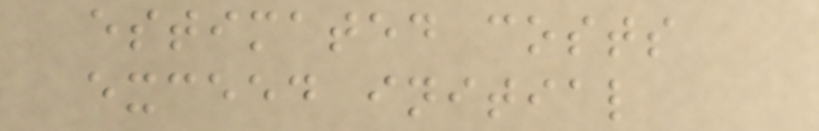estimated costs
exceed initial
